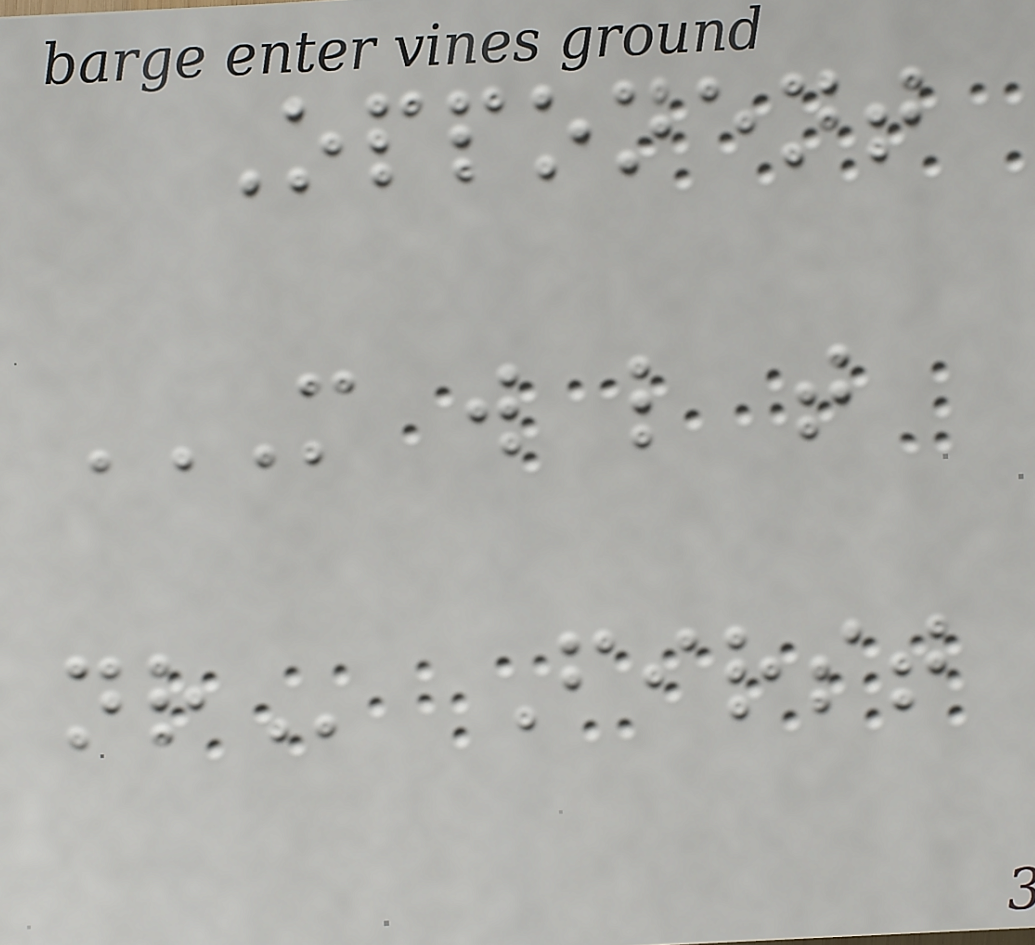Opponent
M W L T
NR First
